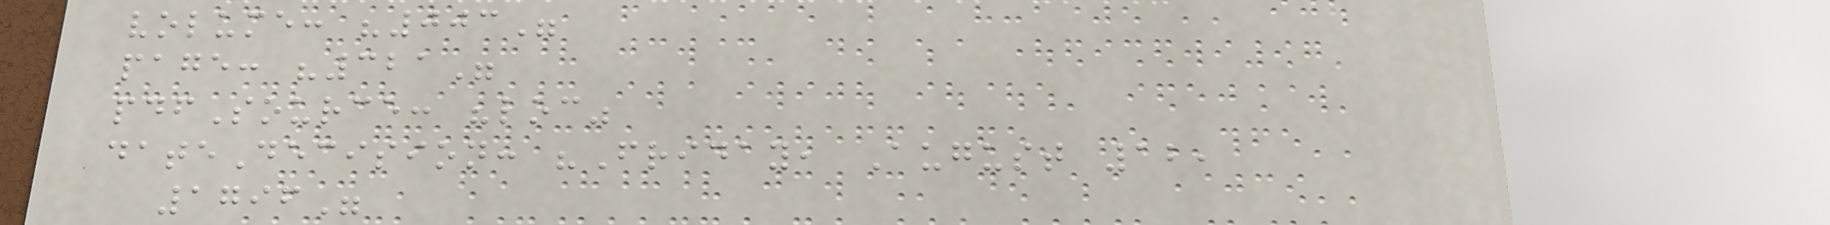volume: "003"
page: "321"
pdfSource: "loc"
dateDecision: "Friday, August 12,
1796"
